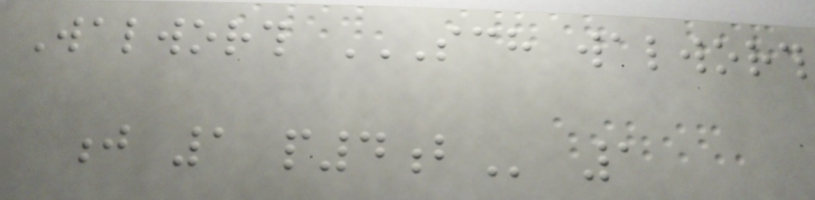Walworth SCH WALWORTH
J 1 P4B 1
